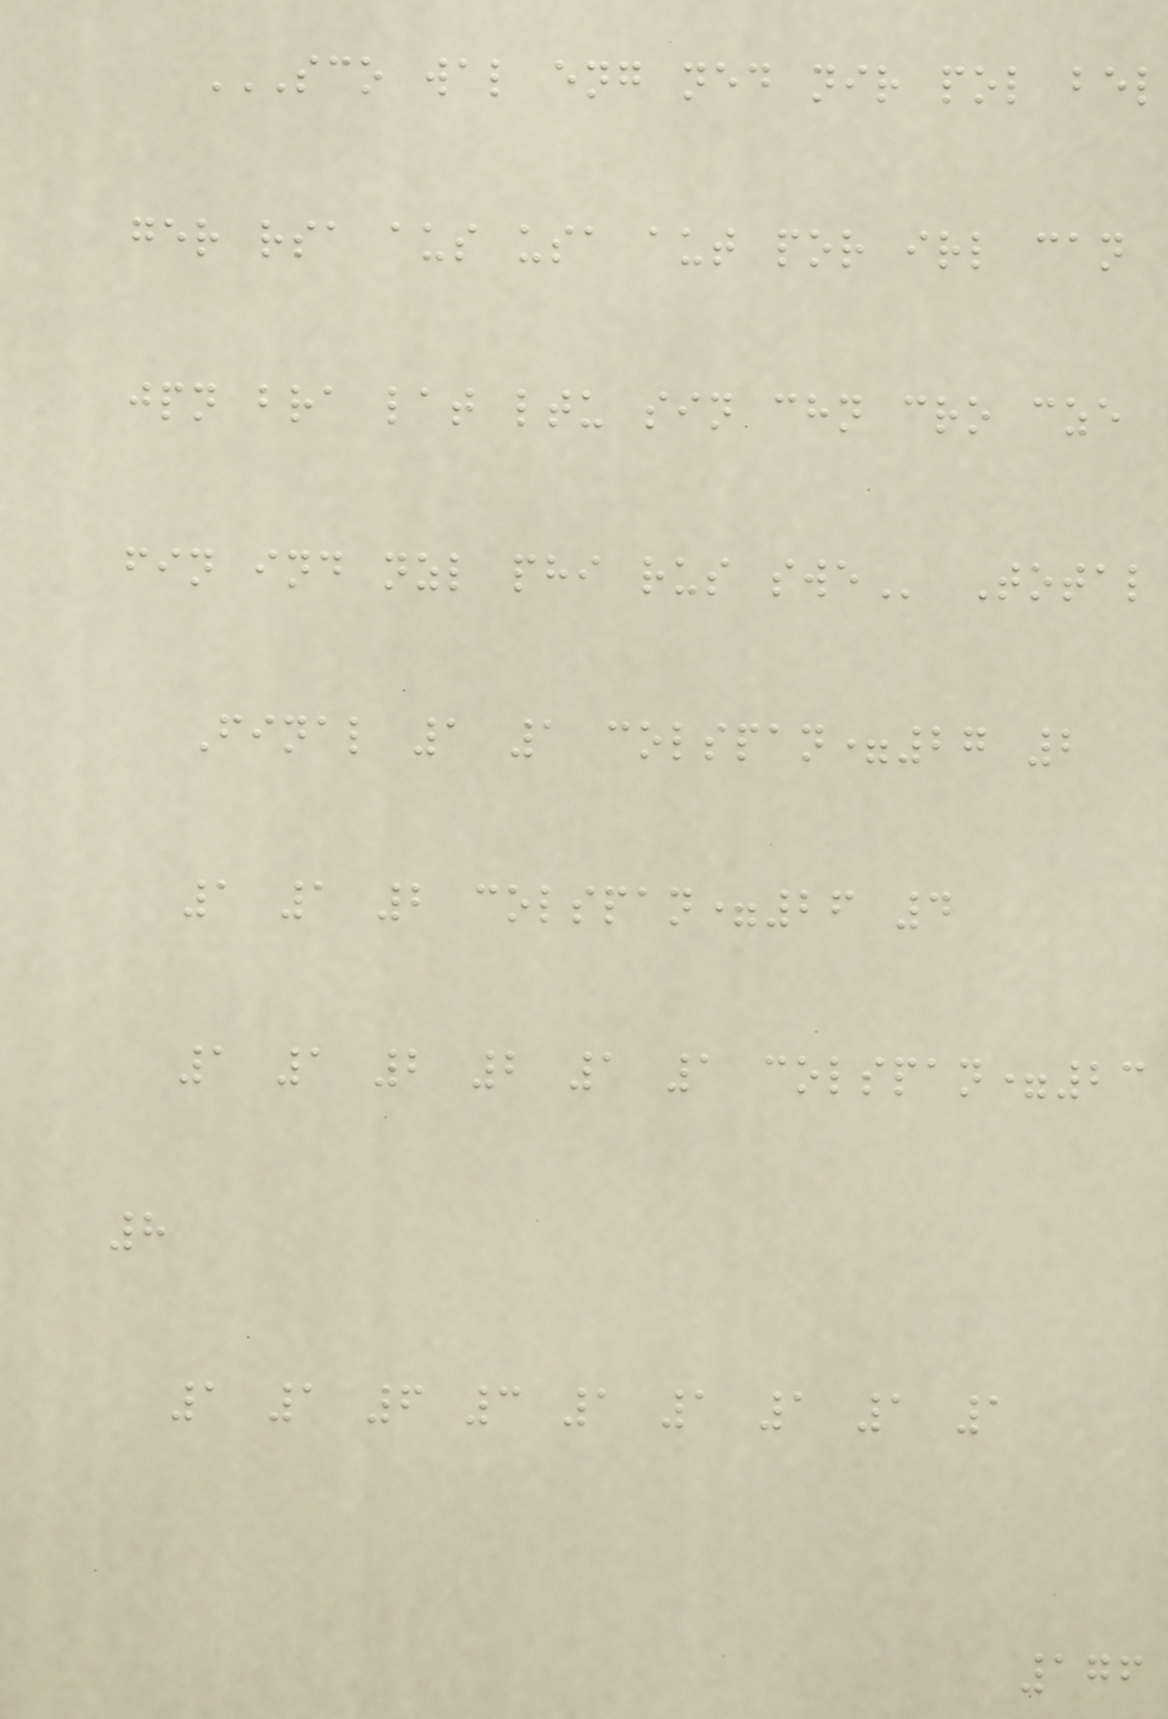SCO WAL ENG NED NIR POL BEL
GER RSA AUS USA AUT POR IRL CAN
JPN BRA LAT LTU SIN CHN CRO CZE
FIN IND NZL PHI RUS SWE Total
Final 1 1 colspan=27 2
1 1 2 colspan=26 4
1 1 2 2 1 1 colspan=23
8
1 1 6 3 1 1 1 1 1
176
